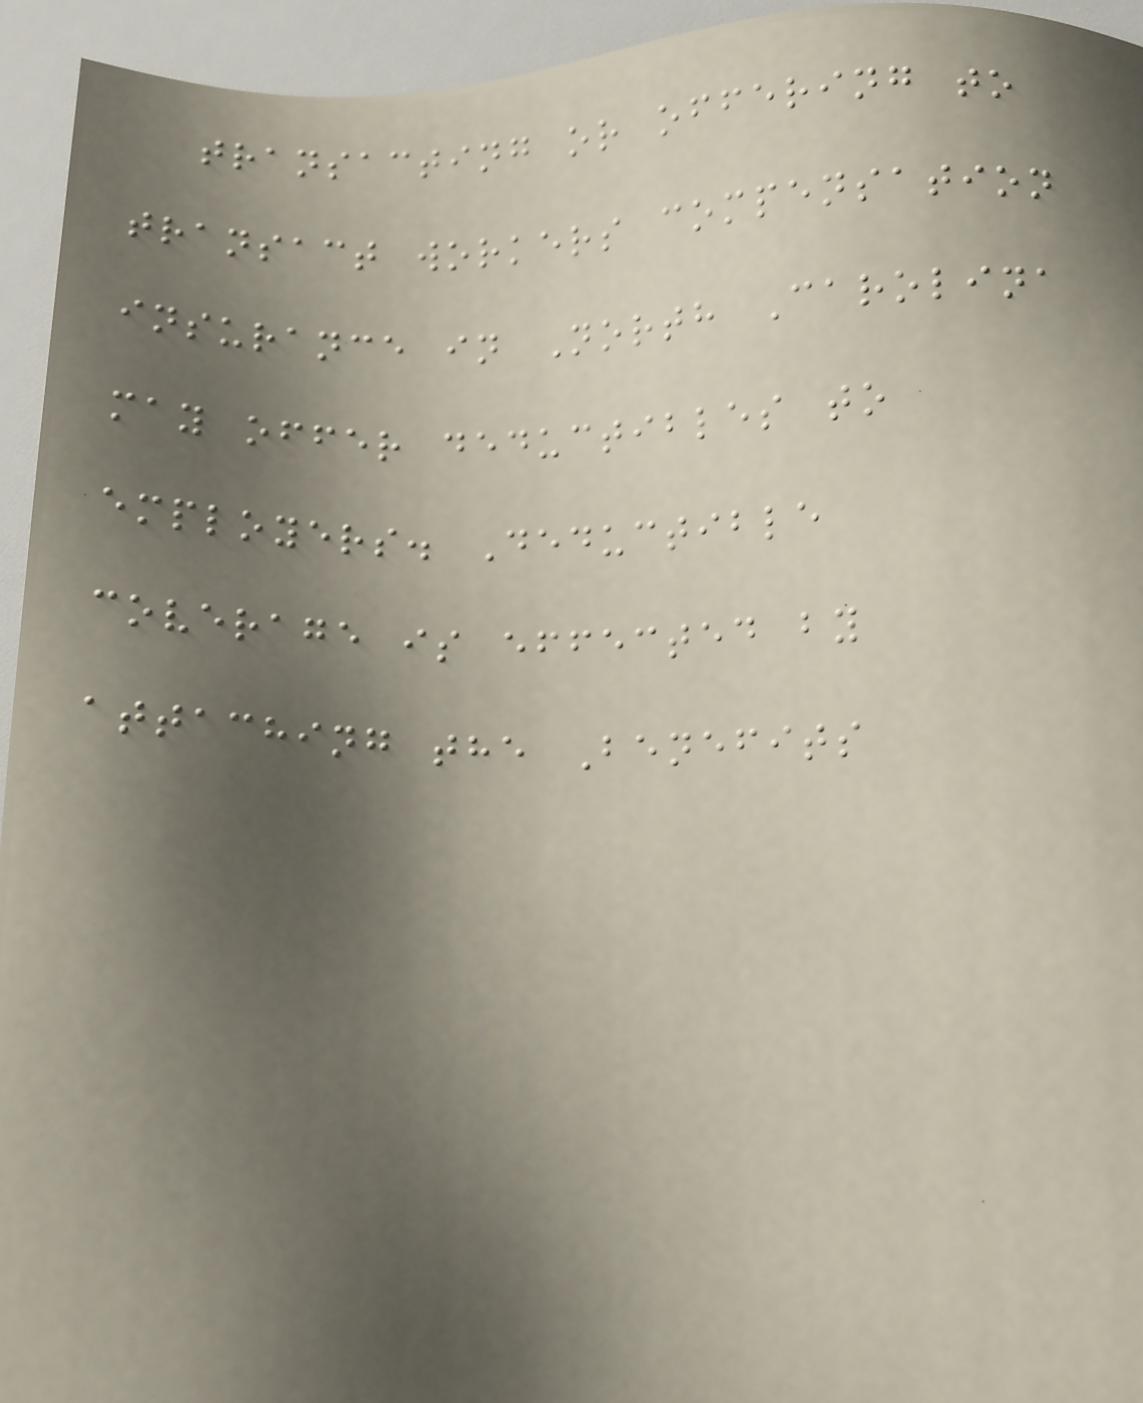transacting or offering to
transact workers compensation
insurance in North Carolina
may offer deductibles to
employers. Deductible
coverage is effected by
attaching the Benefits
